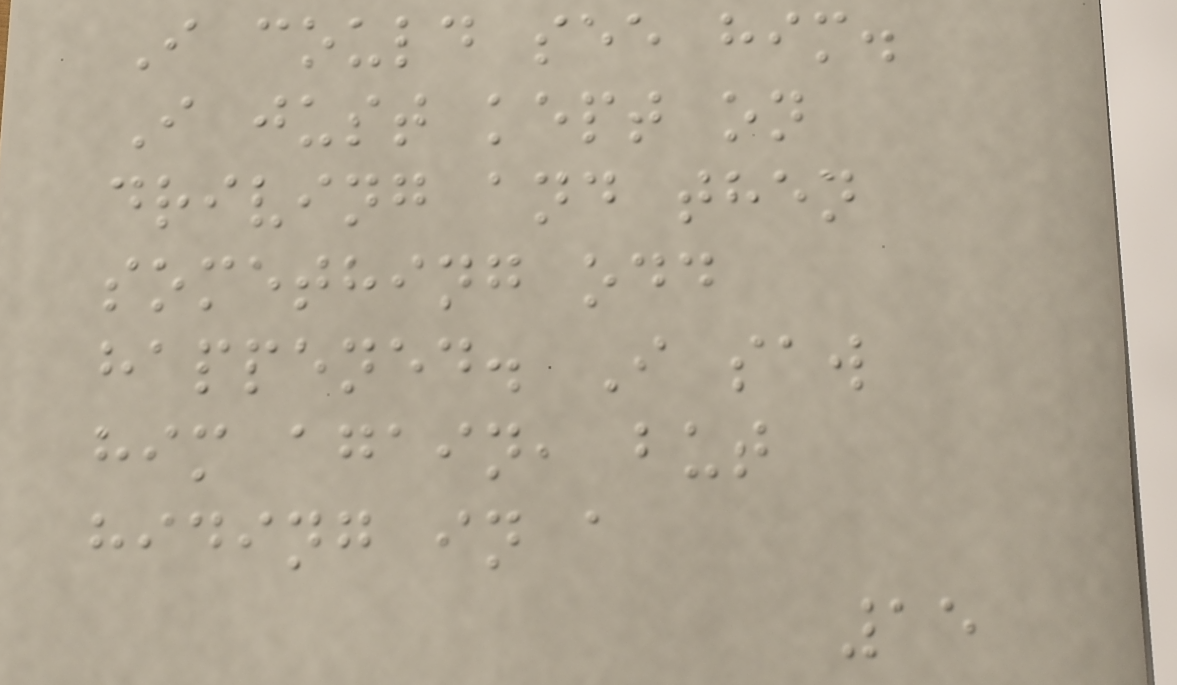I could see him.
I just kept on
driving and then
something odd
happened. I saw
him again, but
hiding in a
15
